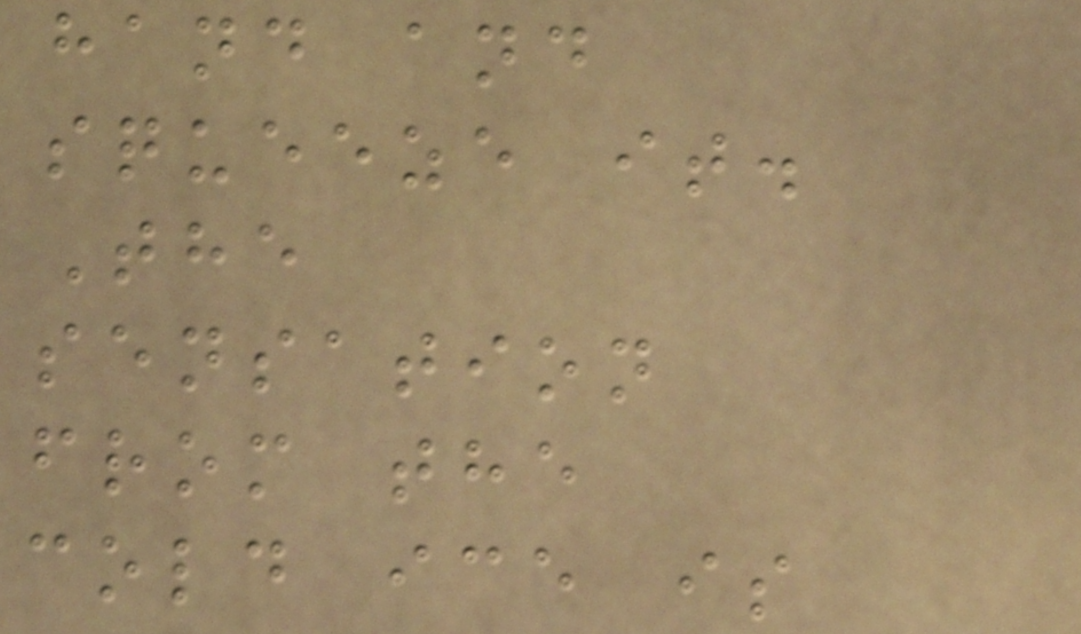hand and
squeeze it.
The
sensation
from the
cold ice is
